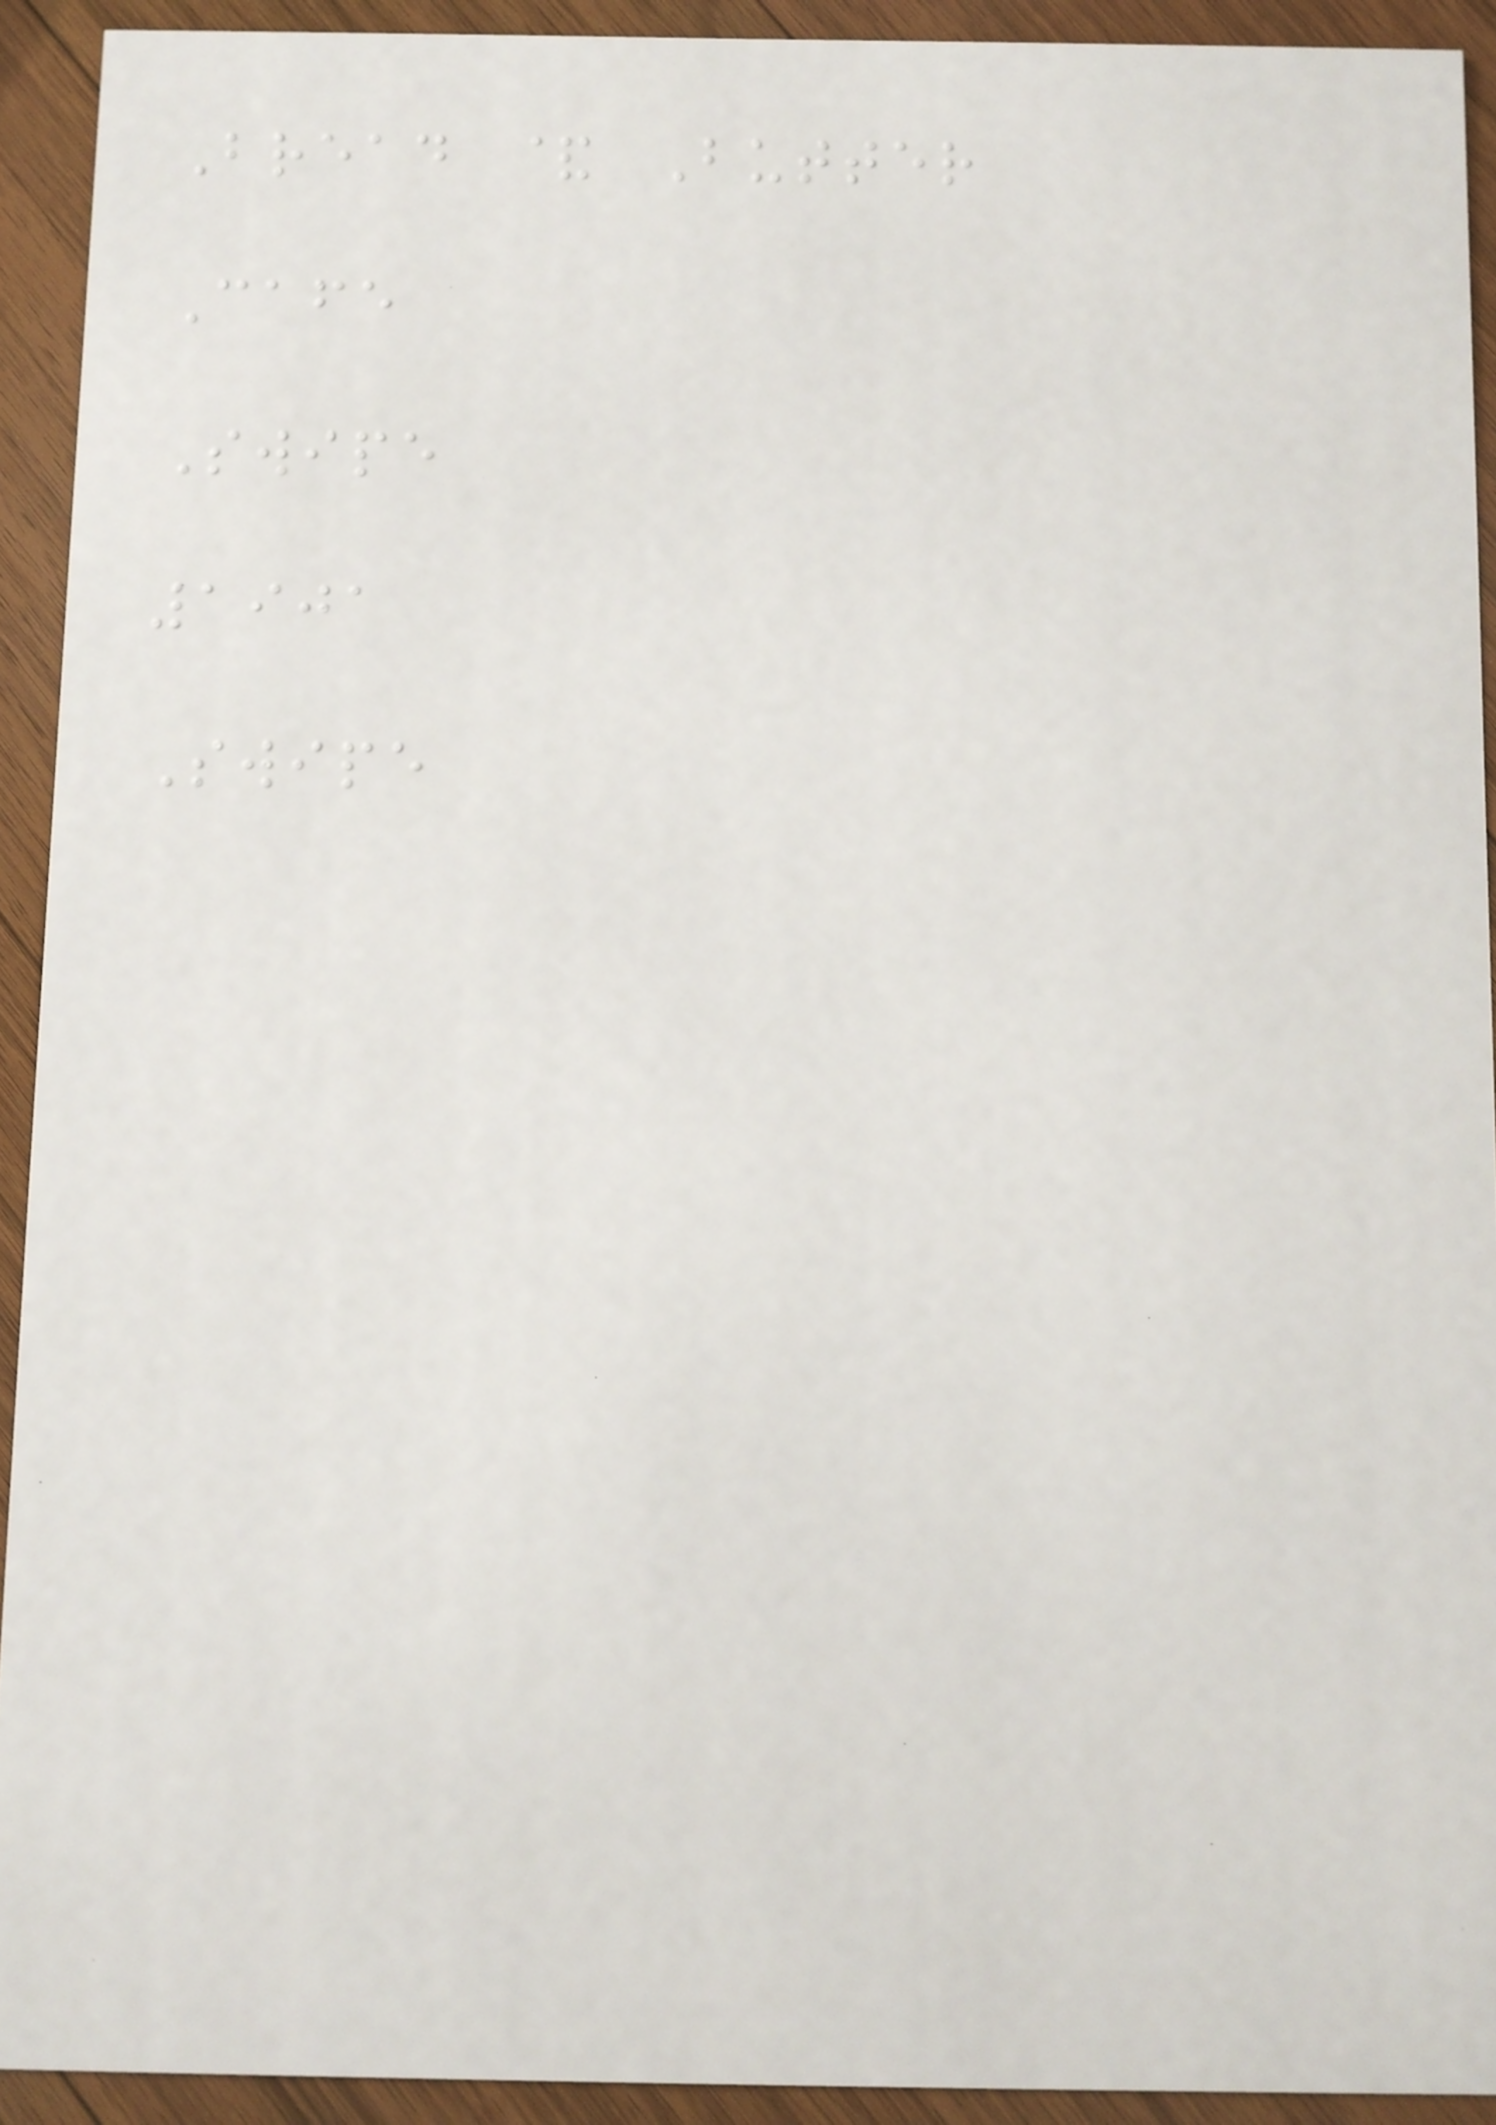Bread & Butter
Cafe
Swipe
1901
Swipe
